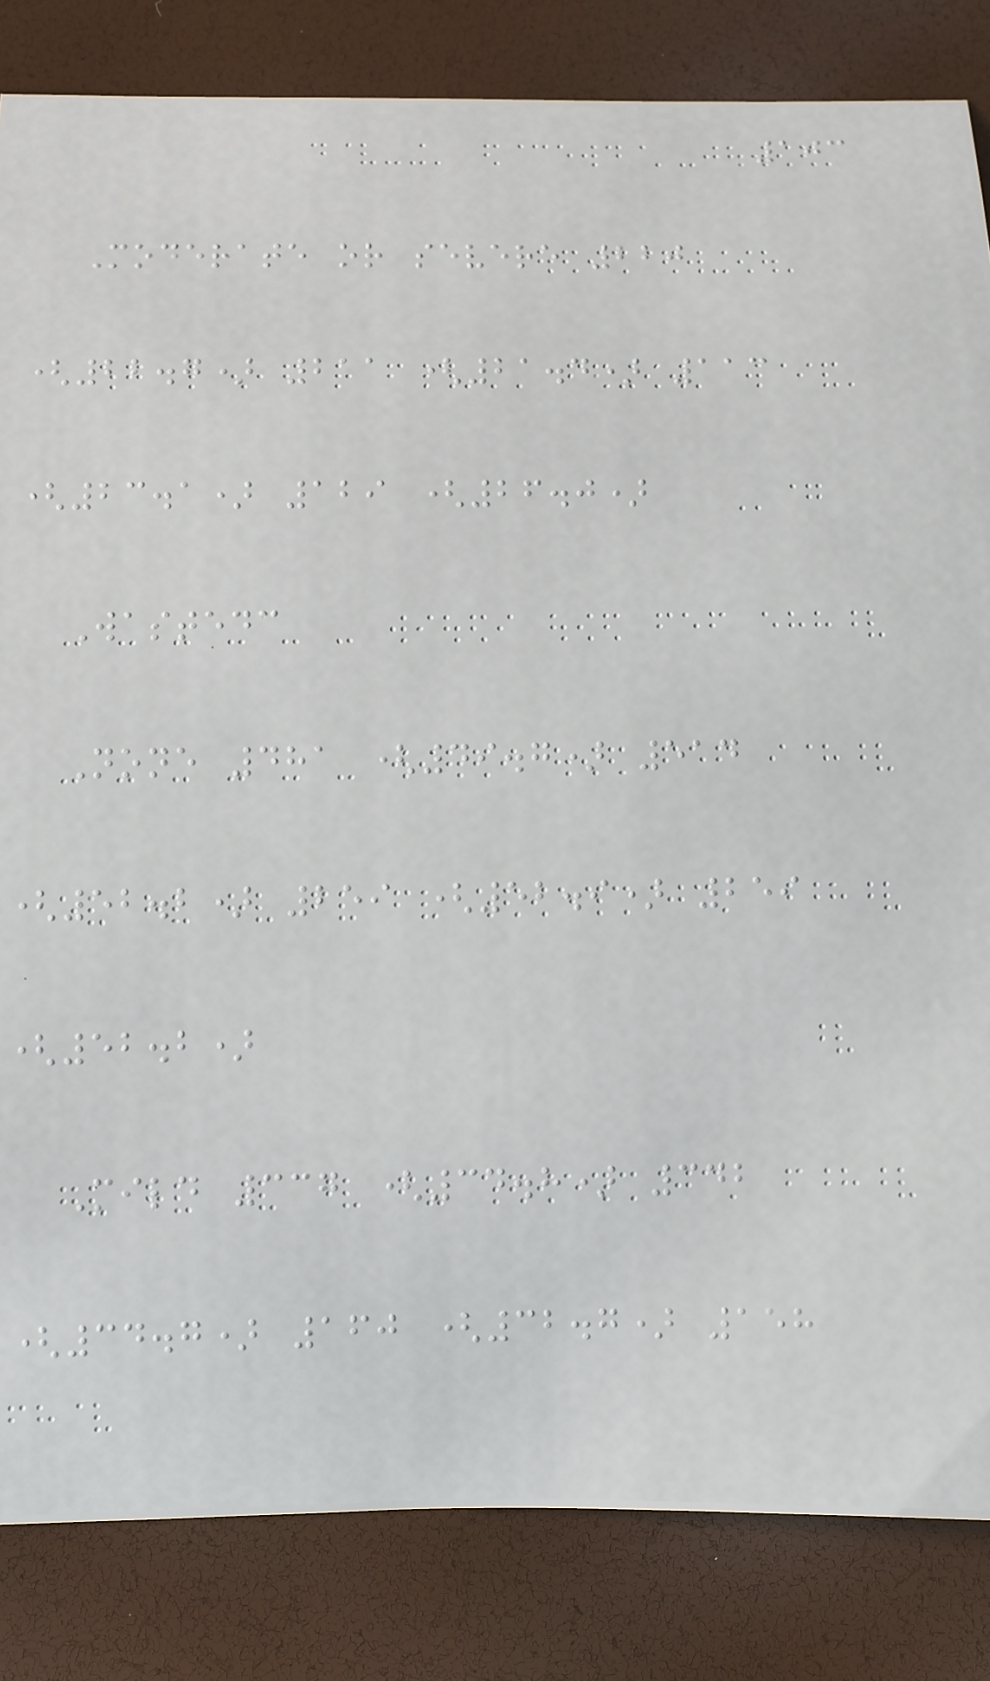103
Moderate or severe 220
(22.7) 211 (21.4) 113
(23.1) 129 (26.0)
Wastedc
None 481 (49.7) 514
(52.2) 259 (52.9) 259
(52.2)
Mild 337 (34.8) 342
(34.7) 160 (32.7) 158
